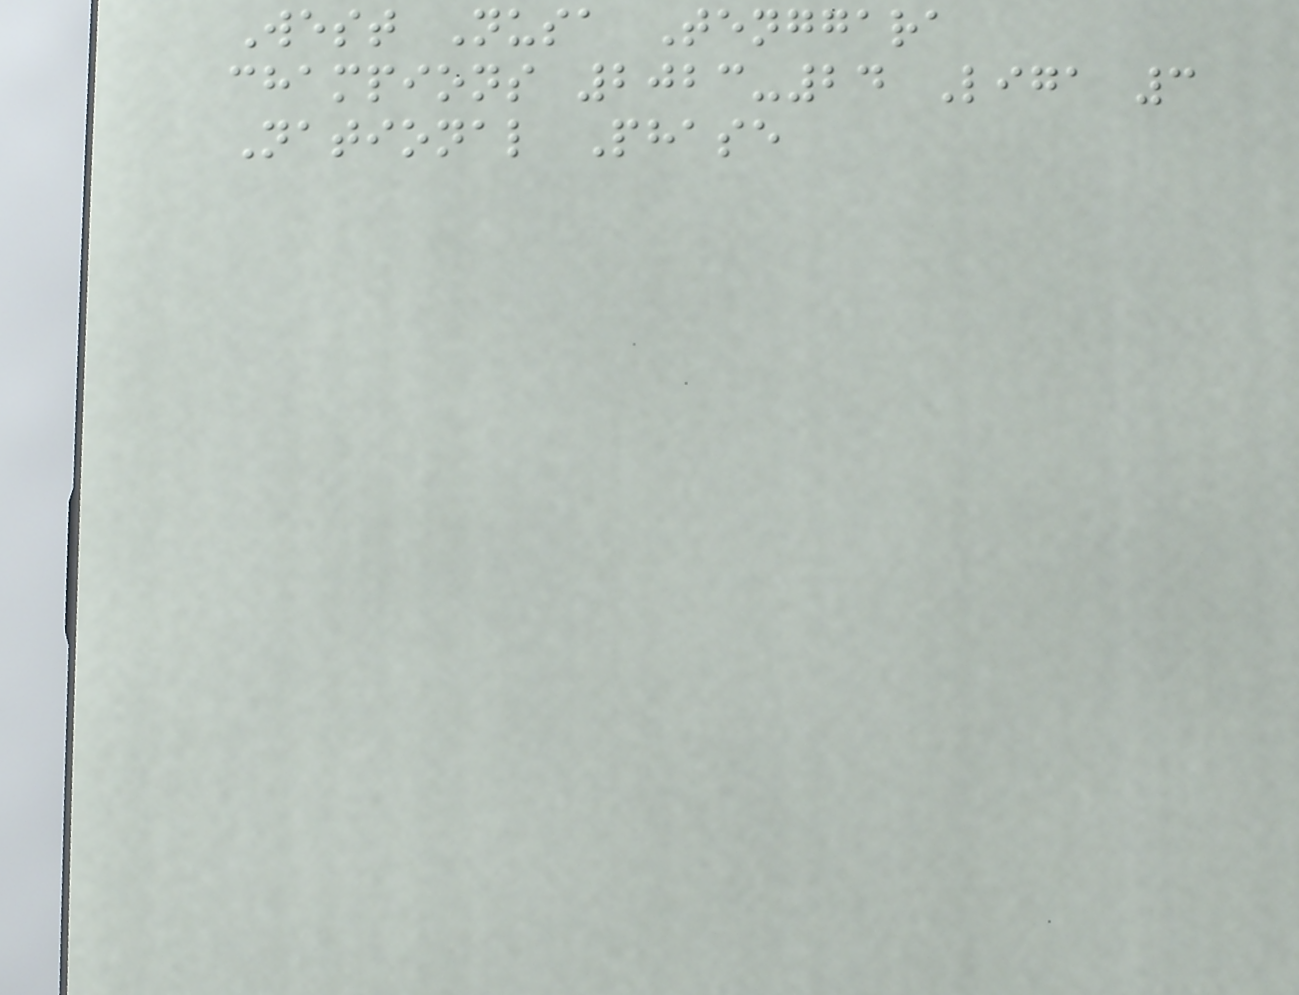West Nusa Tenggara
champions 2023-24 Liga 3
National Phase
